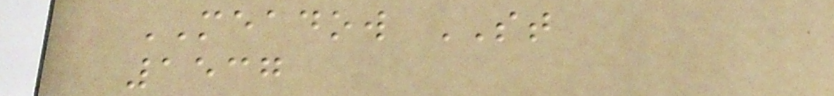MEADOW ST
1537
